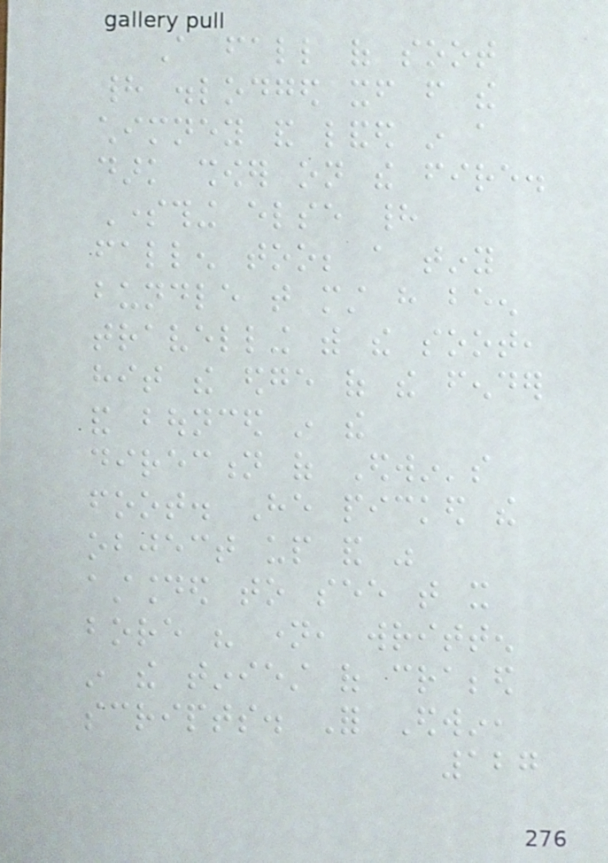A fall of soot
had dislodged itself from the
chimney and landed in a
dark shower on the fire.
Something else had
fallen too; a tiny
bundle that must have been
travelling with the soot,
hit the edge of the fender
and bounced in the
direction of Edwin's
foot. He picked the
object up and was
astounded to see that it
bore his name, written
in the tiniest of crabbed
scripts. For Edwin,
127
